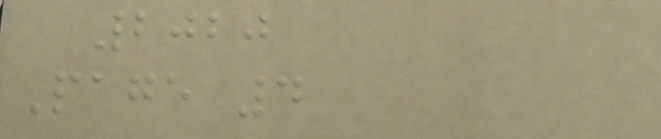2020
Page 4
